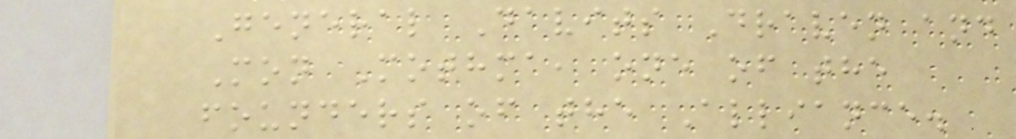General Davits Draven and
Mon Mothma, one of the
founders of the Alliance.
